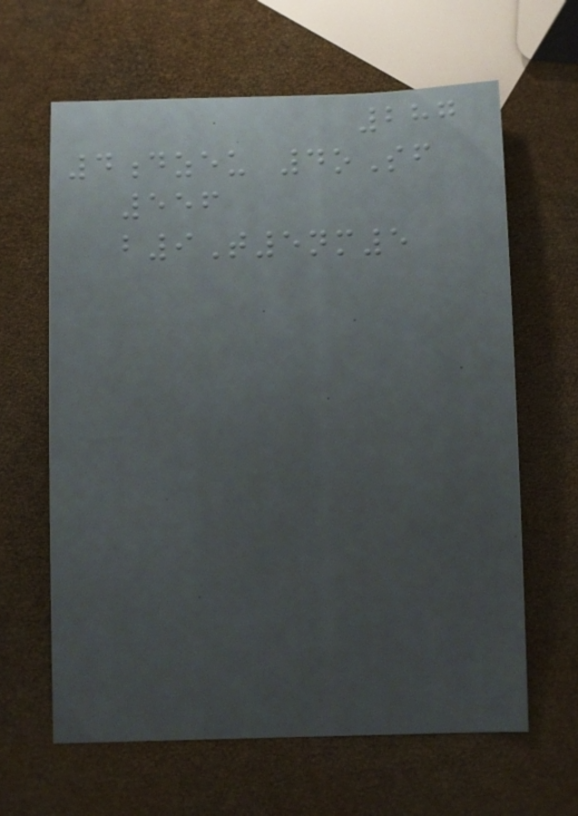287
4dzeu 4oSf
556
b9T5nm5
